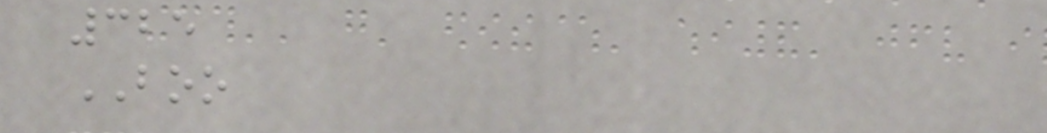325
BOO
